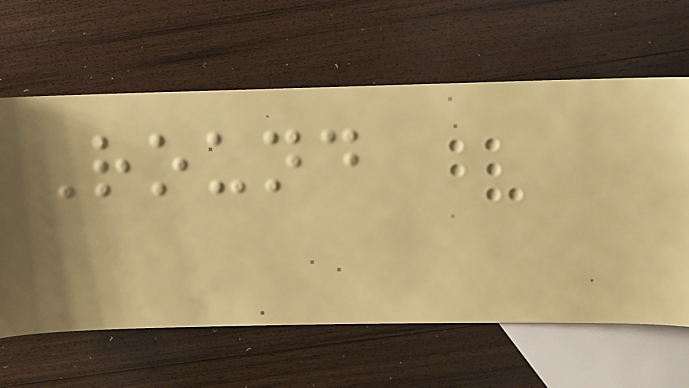Round
